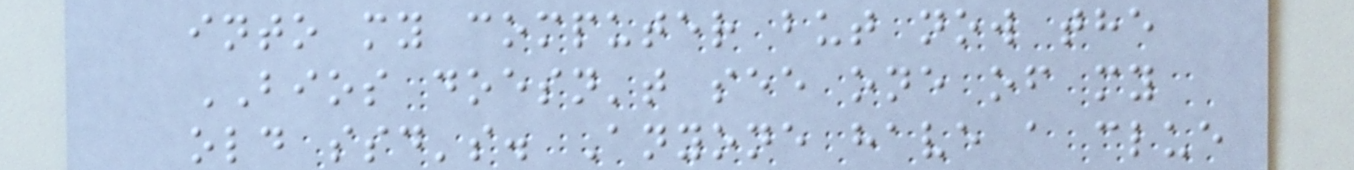into my computer but now the
BIOS doesn't see one of my
old ssd's. Anyone have a clue
